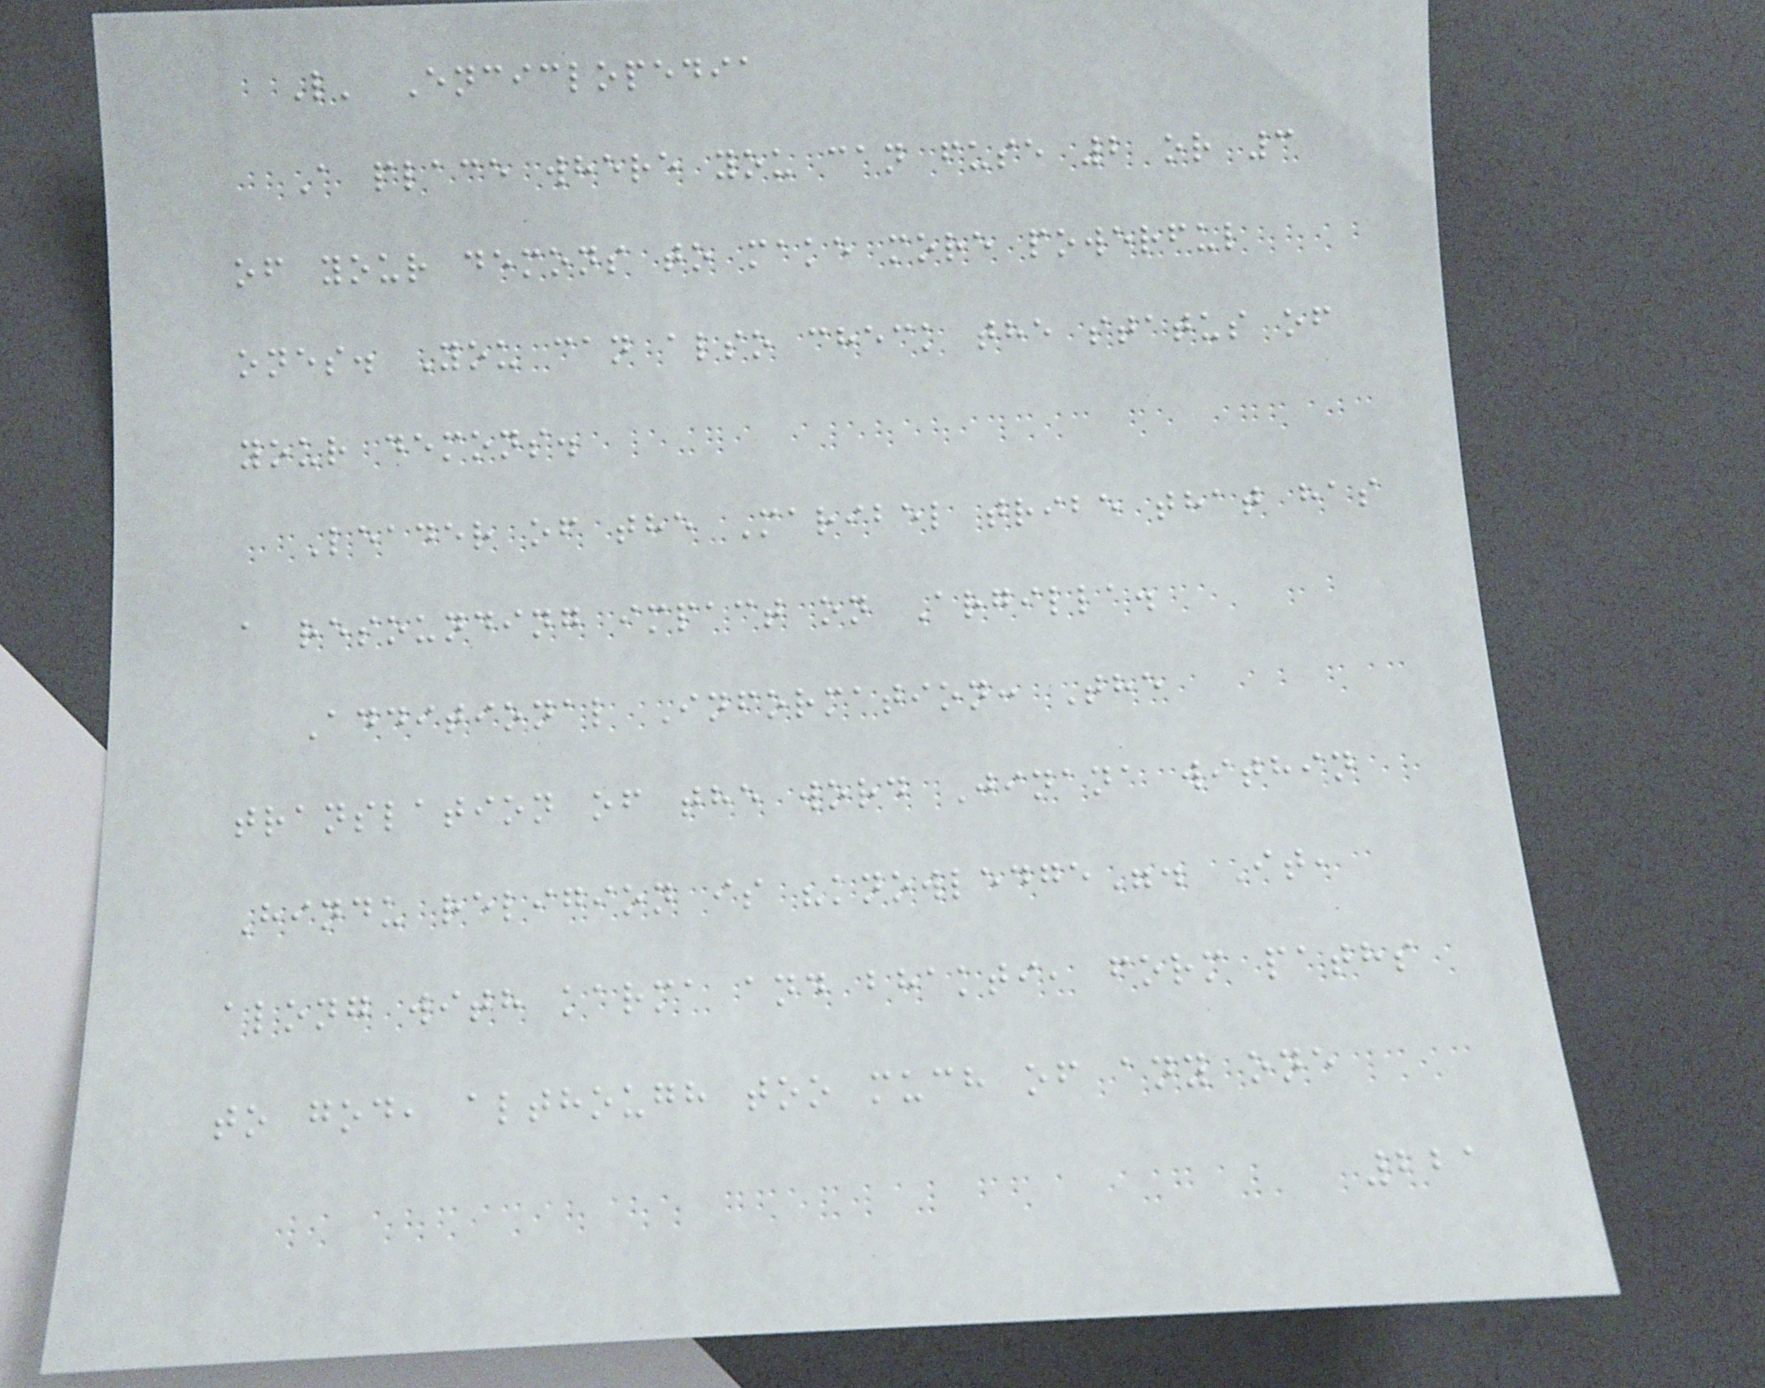L' Enciclopedia
A place where you can fuse 2 or 3
of your demons to make more powerful
ones. You can also check the status of
your demons.
Leader of the Maribel tribe that has
a resounding impact on Argilla.
Additional Information: The
translation of the word Jinana within
Hindu religion is "knowledge". It,
along with karma and bhakti, form paths
to god, although too much of any one
221
